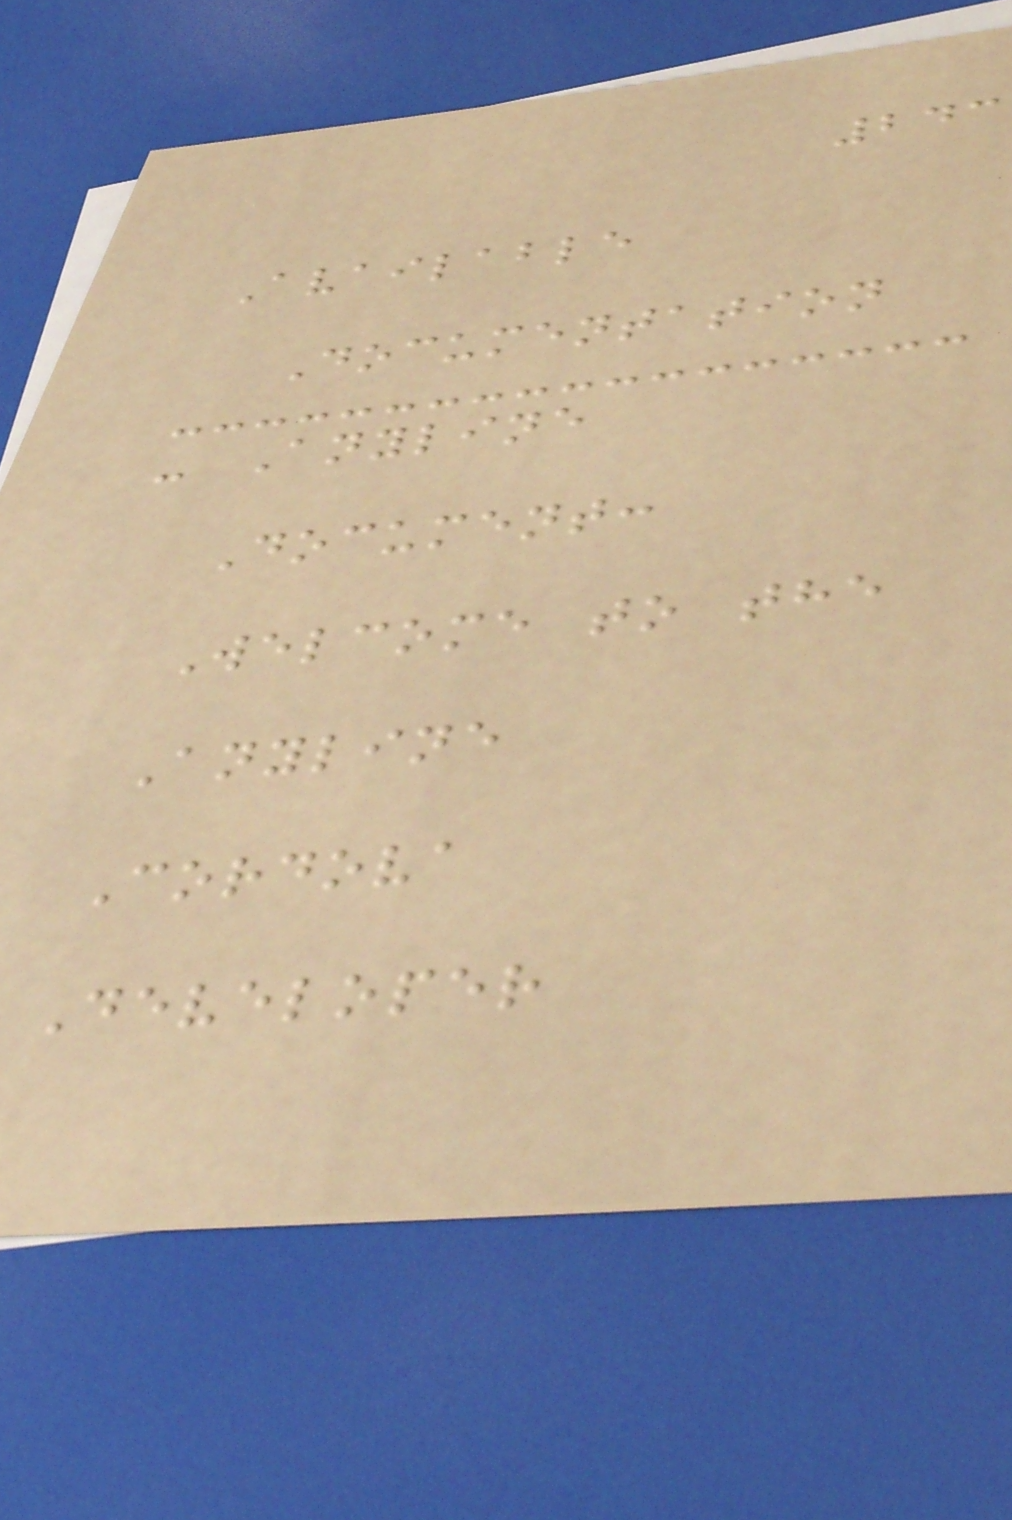243
Available
Documentation
- Anyline
Document:
Welcome to the
Anyline
Cordova
Developer
